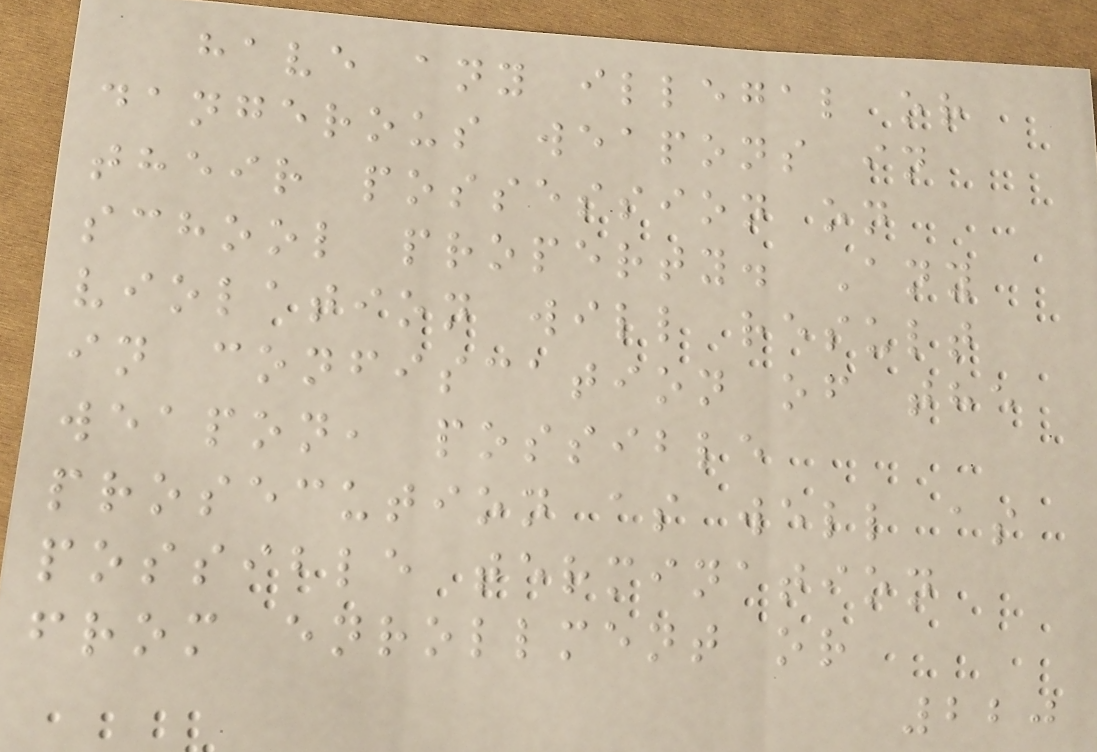have any illegal or
dangerous weapons in
their possession on
school property. Any
violation will result
in confiscation of the
weapon, possible
prosecution as well as
possible termination
from enrollment or
220
